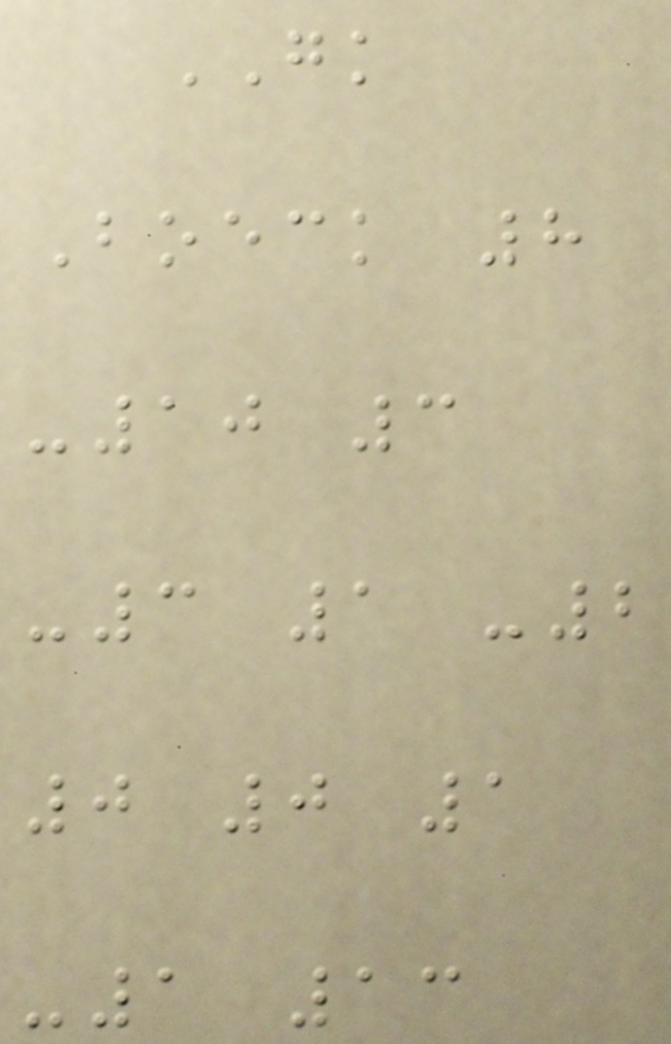GK
Boeck 8
-10 3
-3 1 -2
0 0 1
-1 13
